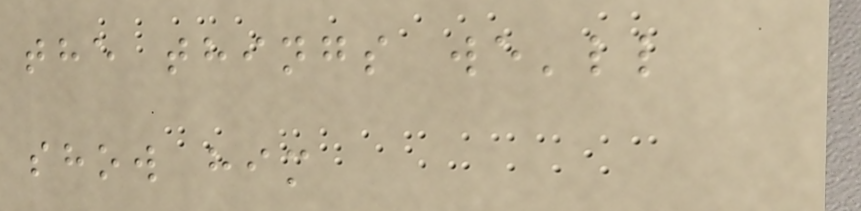the things we'll
show him
